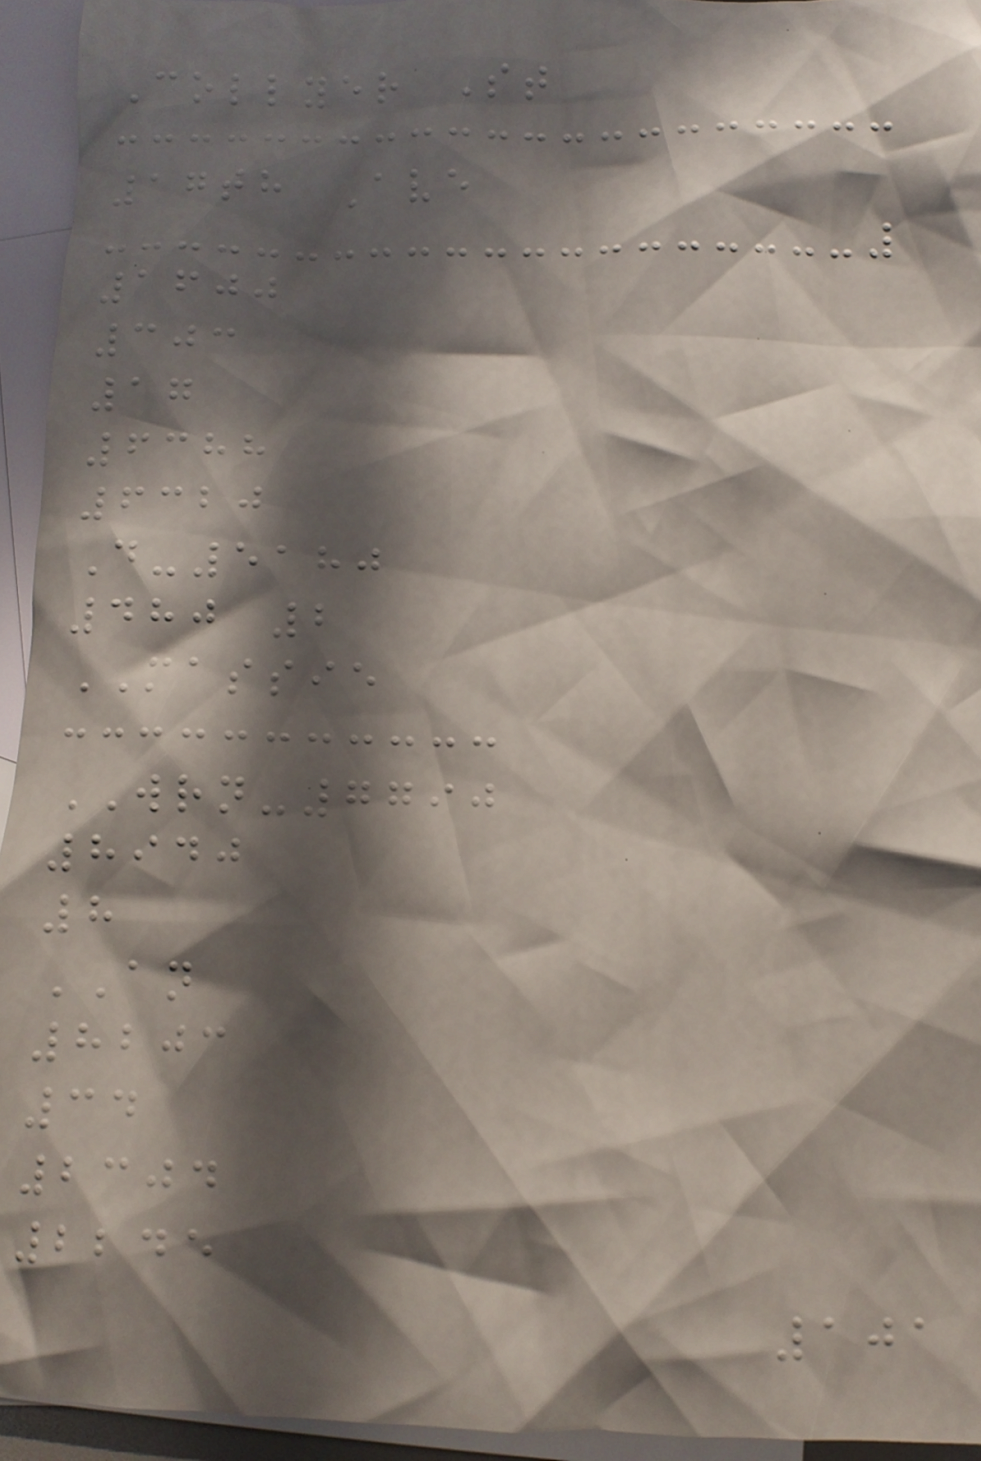Collyer St
17th Ave
1600
303
17
6388
6320
D-5180
480 2
MASSIE
WRN-7790
8940
8
AN
8203
34
2304
2245
101
